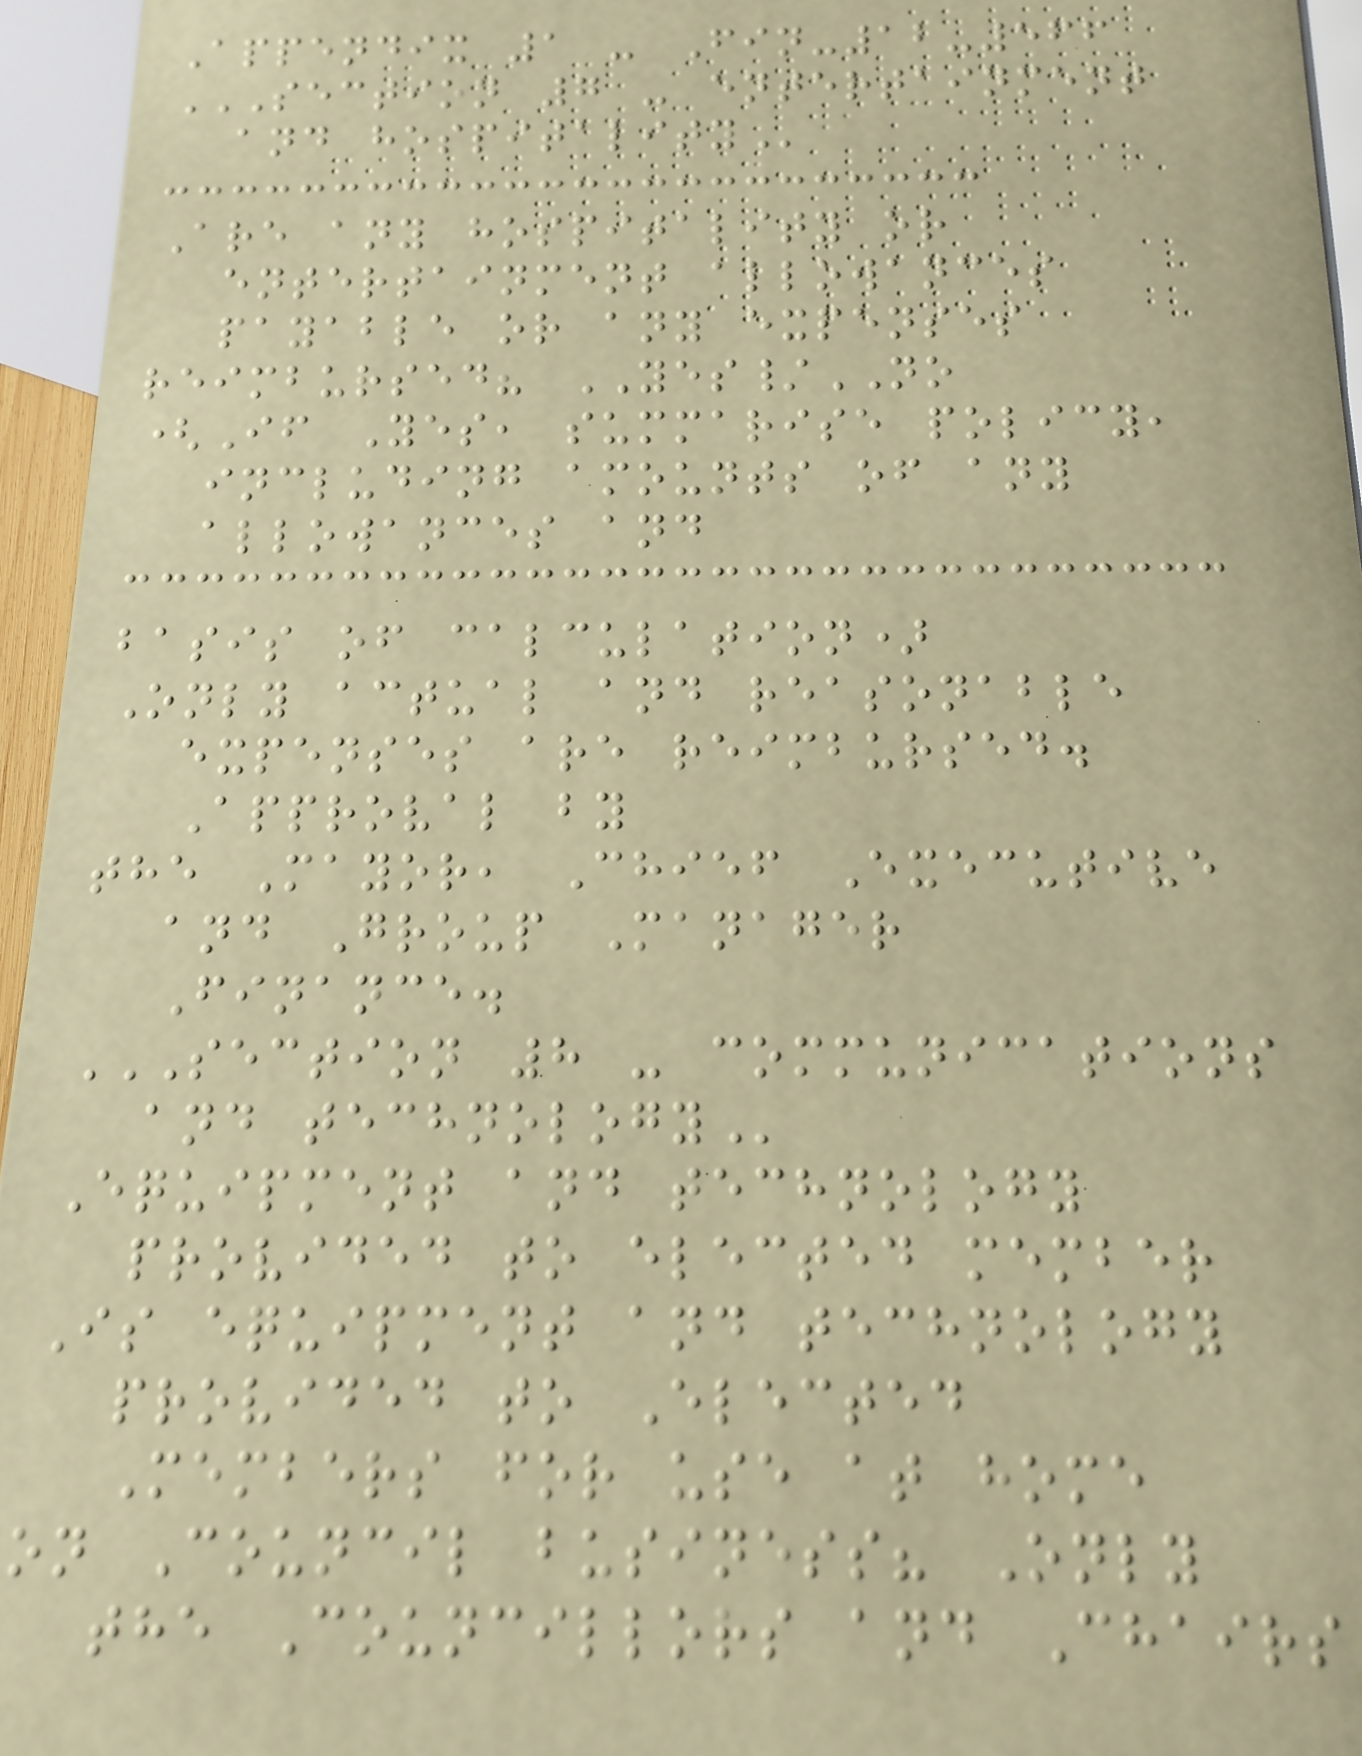Appendix 1 - Fin-12-566
SECTION 7 - ENTERTAINMENT
AND HOSPITALITY
Are any hospitality or
entertainment allowances
payable or any expenses
reimbursed? YES/NO
(If Yes, summarise policy,
including amounts of any
allowances and
basis of calculation)
Only actual and reasonable
expenses are reimbursed.
Approval by
the Mayor, Chief Executive
and Group Manager
Finance.
SECTION 8 - COMMUNICATIONS
AND TECHNOLOGY
Equipment and technology
provided to elected member
Is equipment and technology
provided to Elected
Members for use at home
on Council business? Only
the Councillors and Chairs
